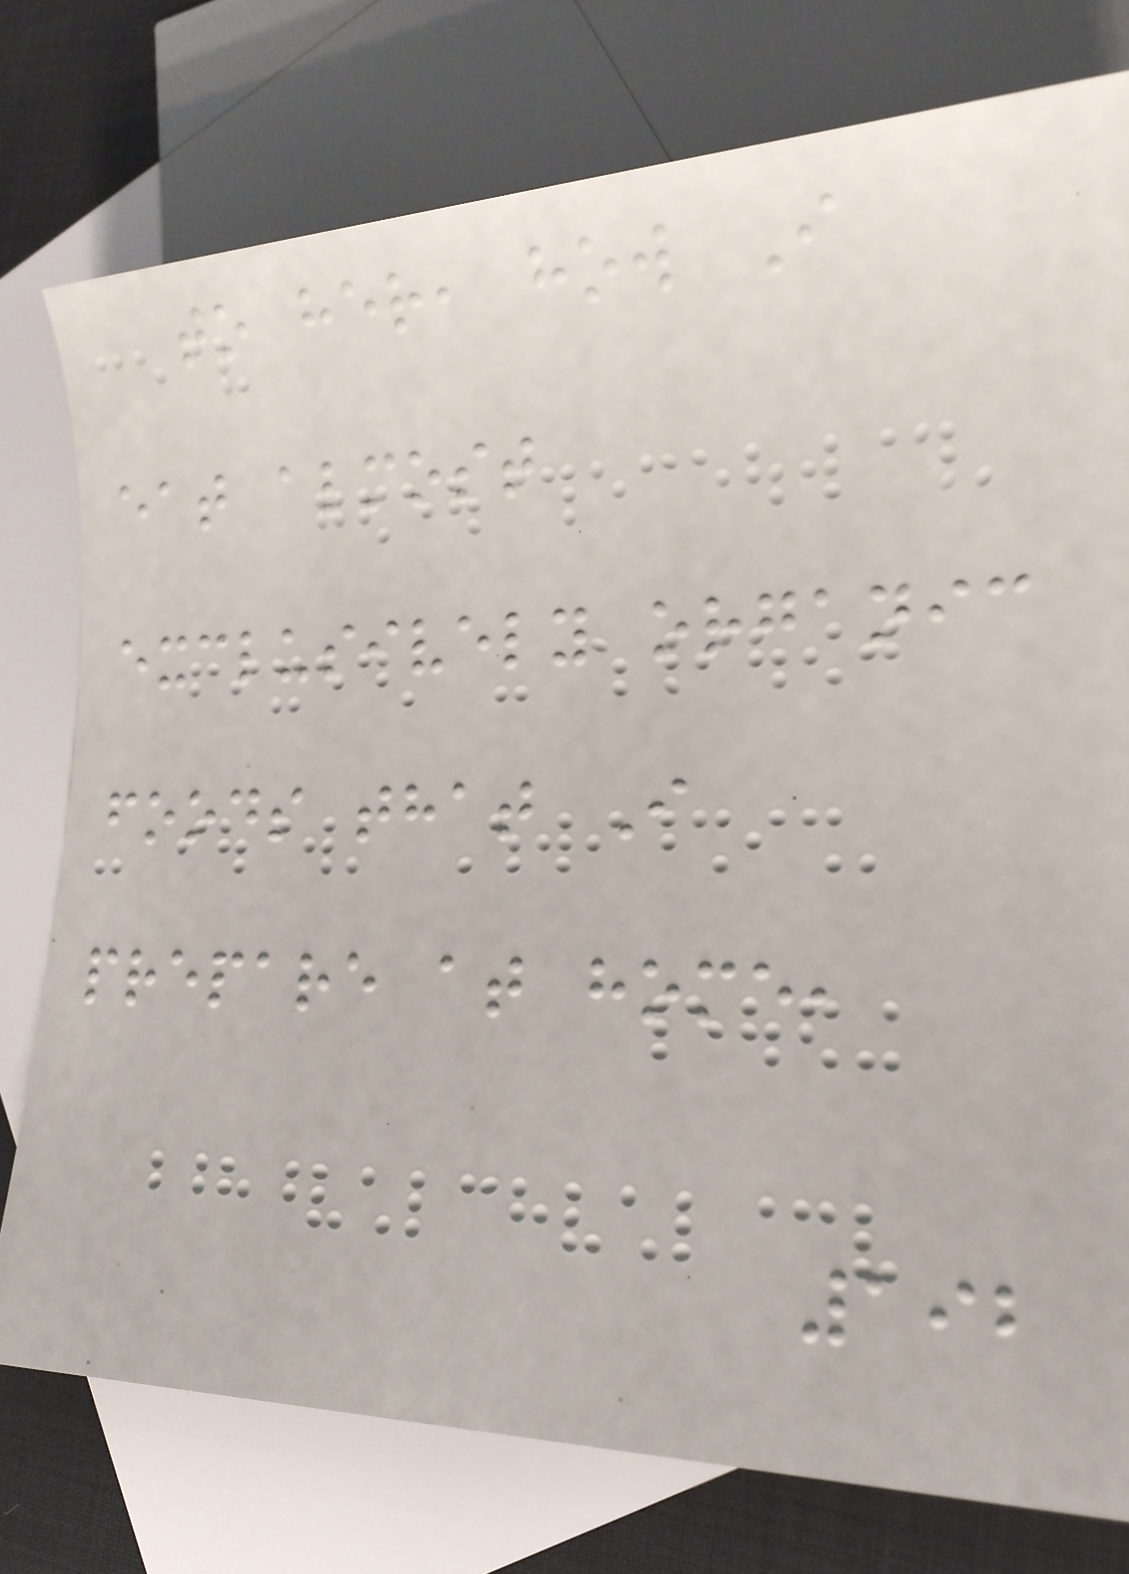to her, how I
eat almost
exclusively organic
foods that I
prepare at home,
192
